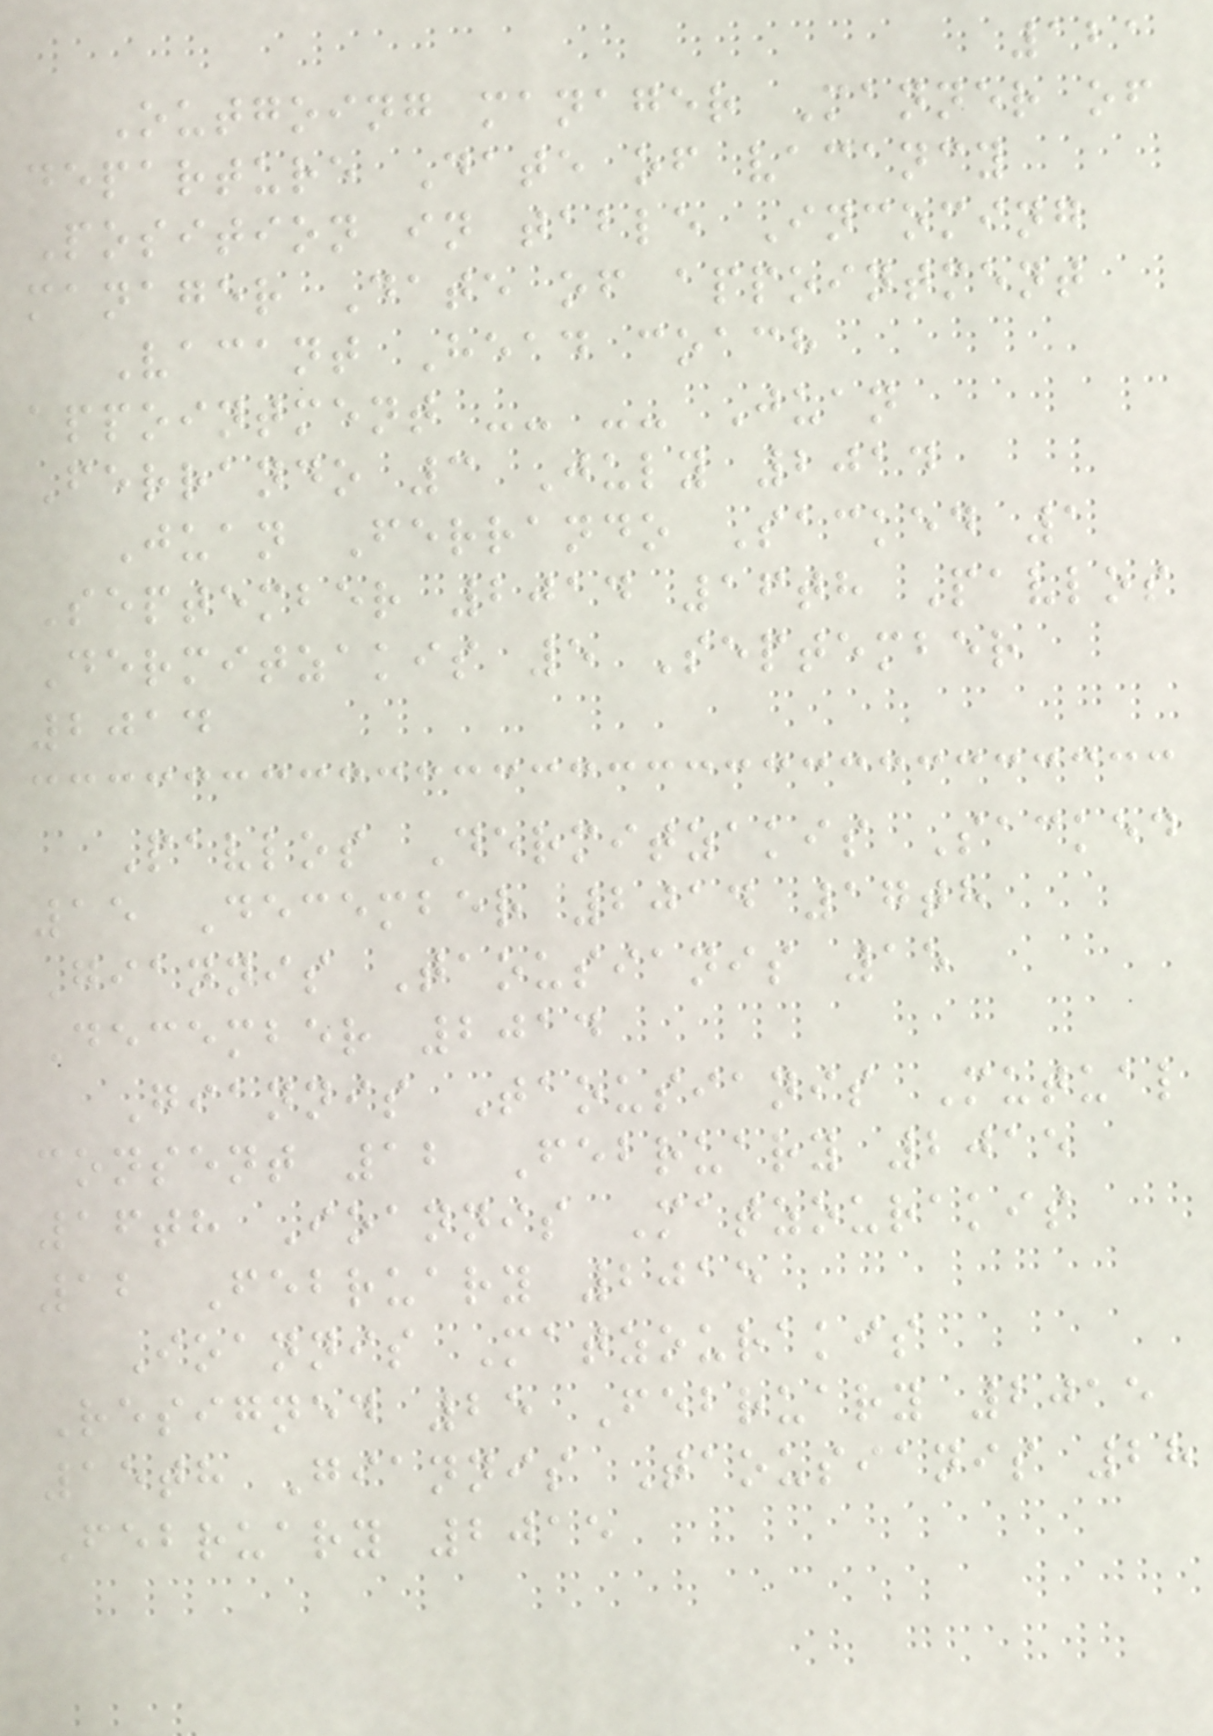121
Outgoing manager Manner of
departure Date of vacancy
Position in table Incoming
manager Date of appointment
Vacant Head coach
appointment -- -- Juan
Ferrando 3 July 2014
Juan Ferrando Sacked 1
September 2014 16th Pavlos
Dermitzakis 5 September
2014
Pavlos Dermitzakis Sacked
15 December 2014 17th
Giannis Taousianis 15
December 2014
Giannis Taousianis Mutual
consent 12 February 2015
16th Ioannis Matzourakis
12 February 2015
Ioannis Matzourakis
Resigned 25 February 2015
15th Giannis Taousianis 28
February 2015
